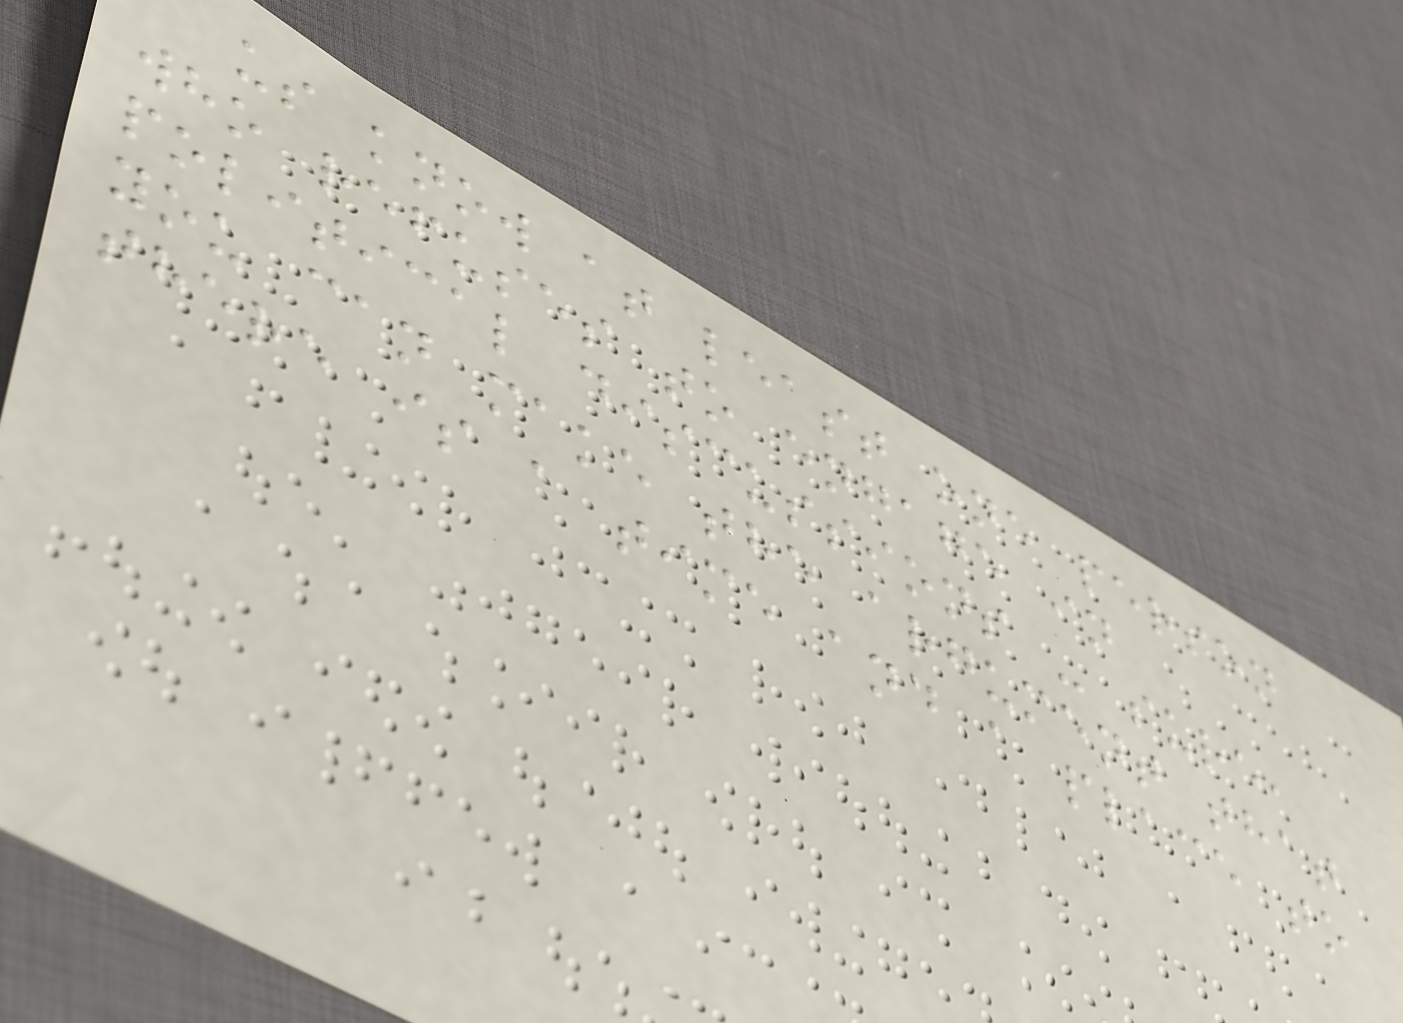us know at least one person
who refuses to engage in
political discussions - sure,
you can make the argument that
there is a time and a place to
